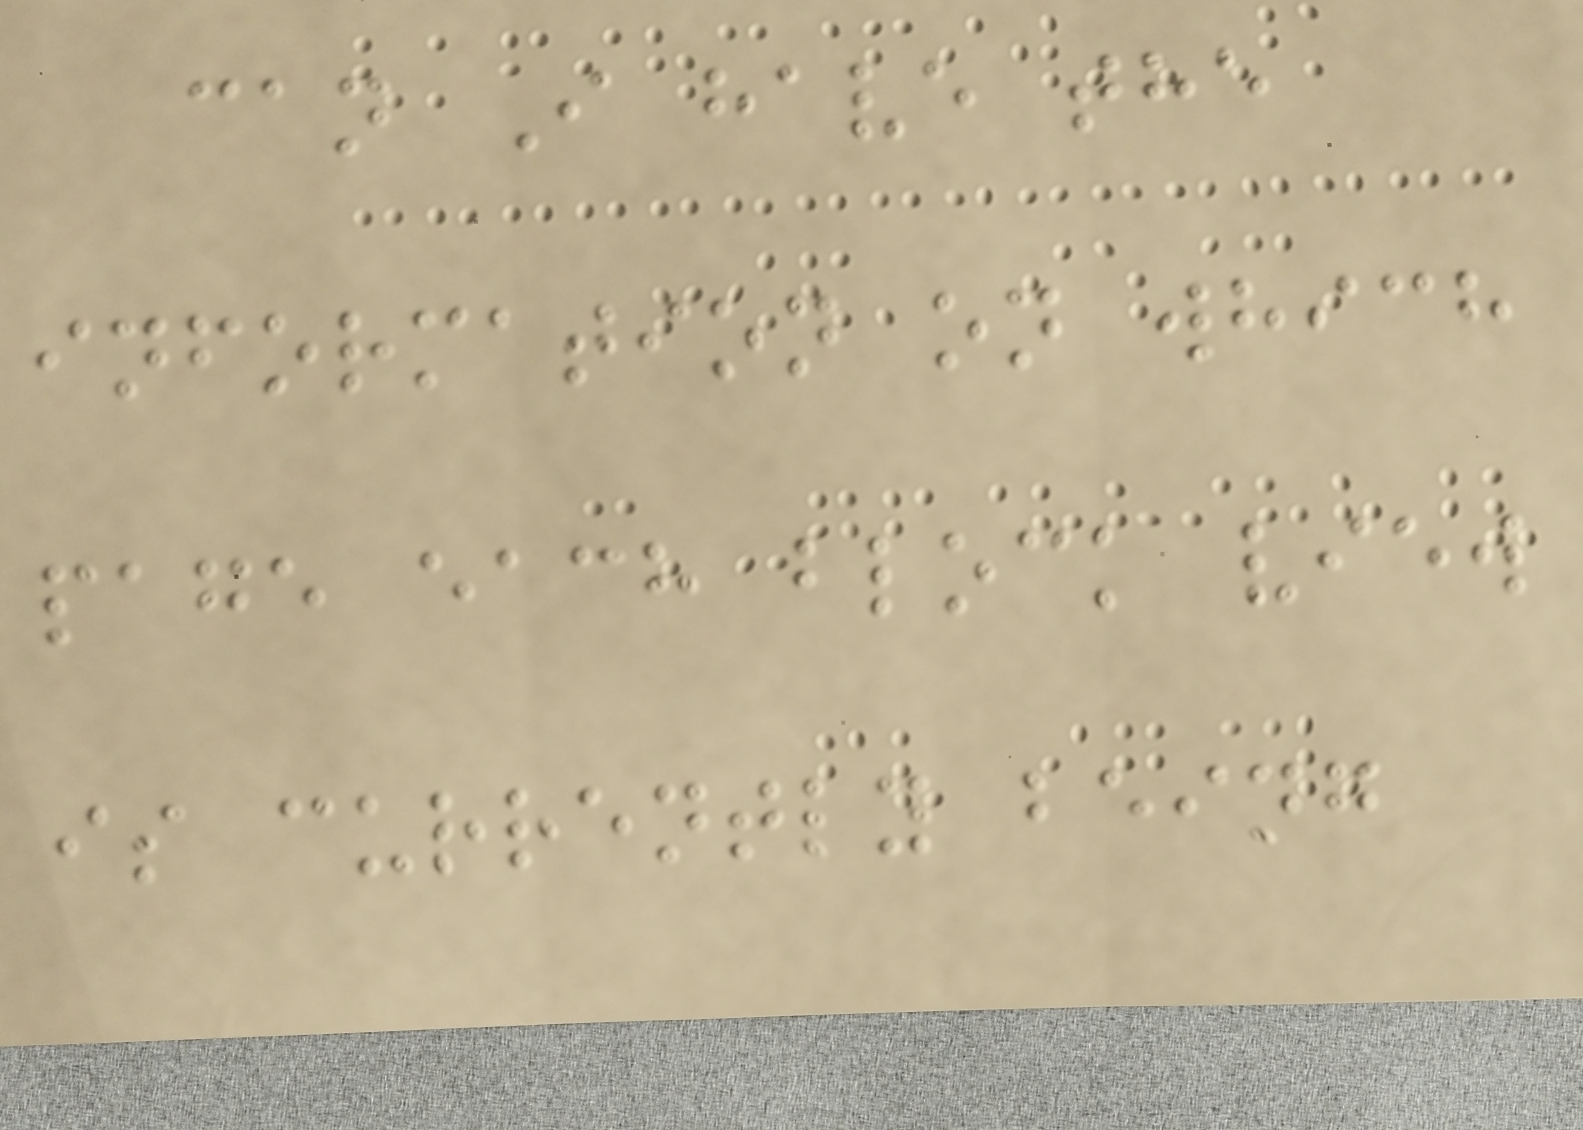can I have the
information on which
page each block view
is currently being
